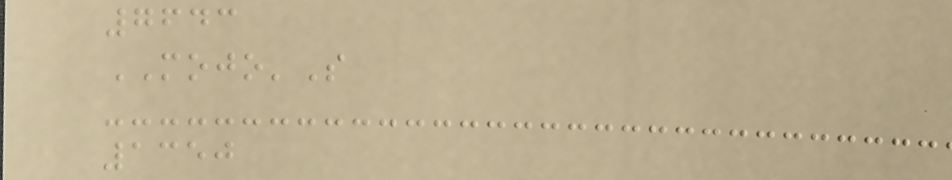7643
MOJO'S
1350
